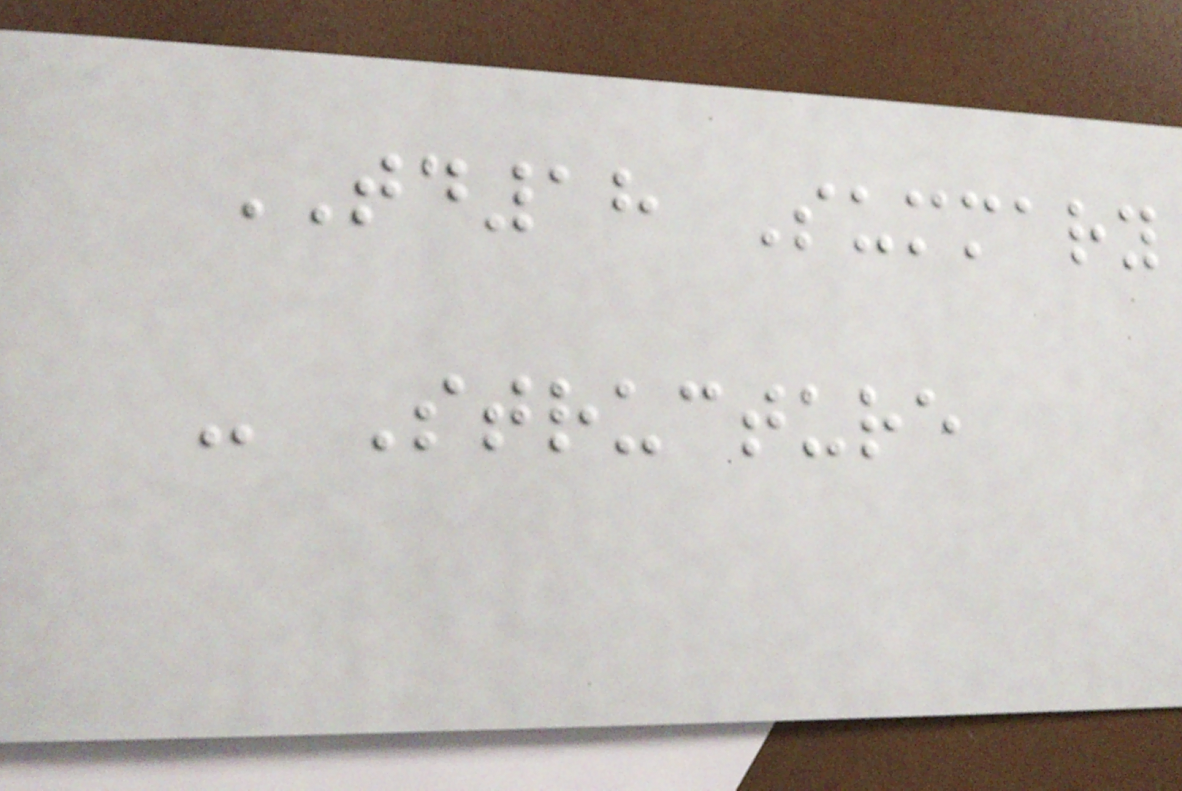TD18 Summary
- Structure
